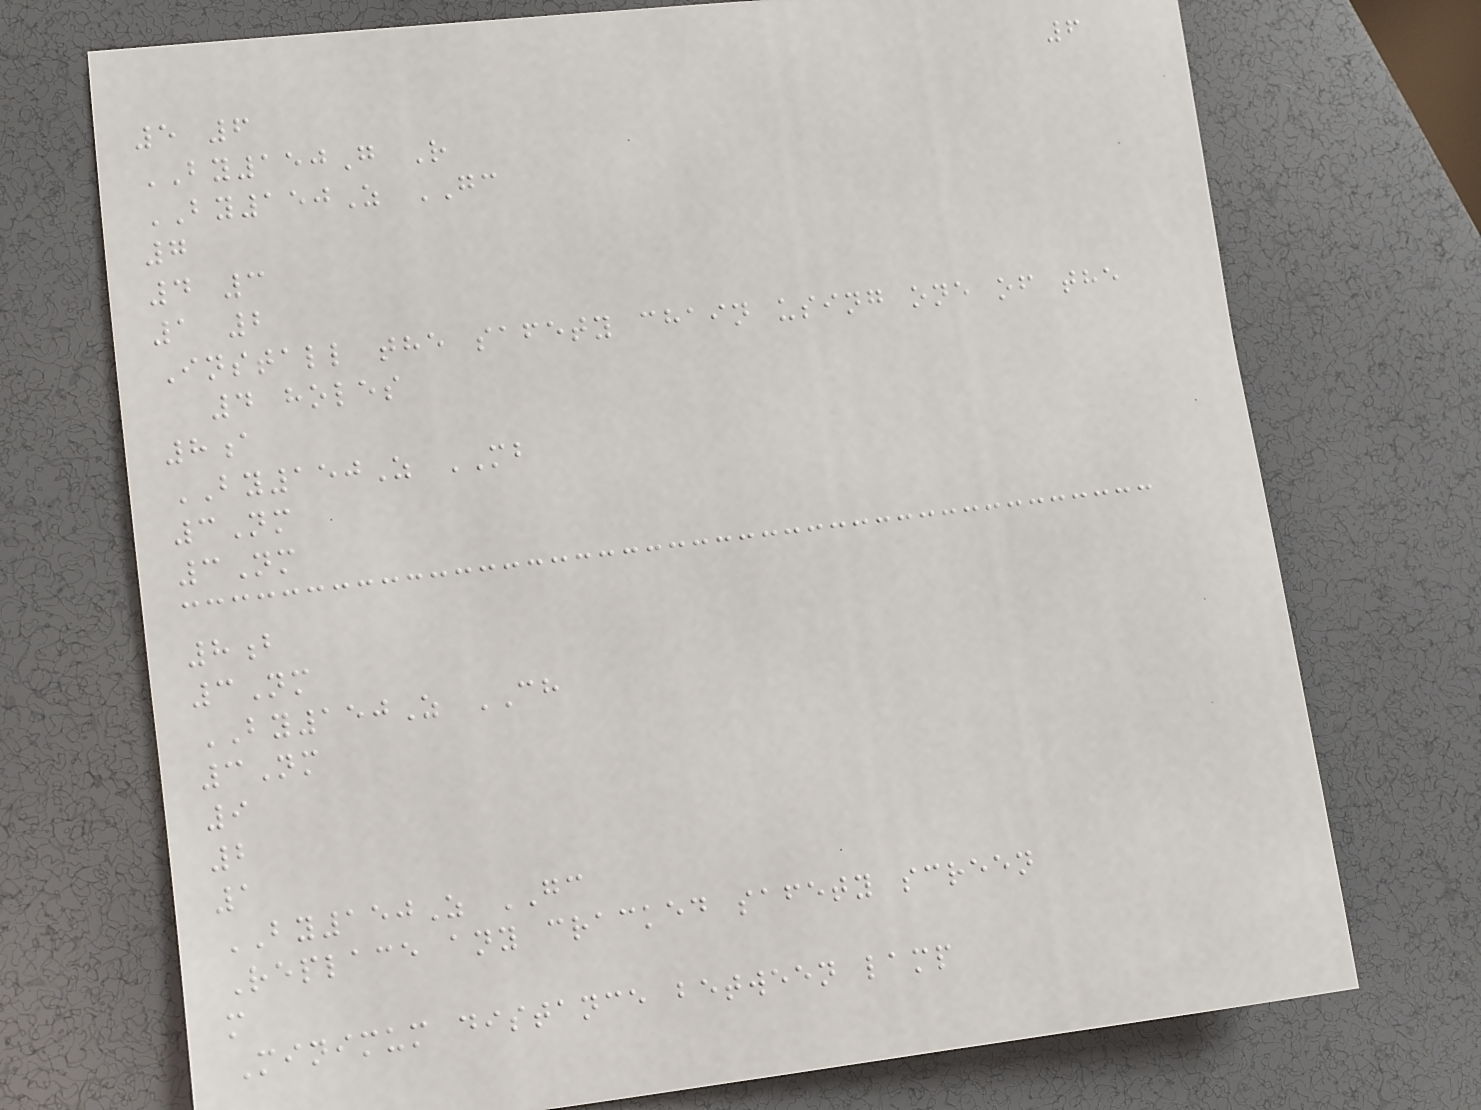6
5 6
BY150G R
BY150Z GC
7
4 3
1 2
Install the safety chain using one of the
4 holes
8a
BY150Z MB
3Nm
3Nm
8b
3Nm
BY150Z CH
3Nm
9
2
1
BY150Z GC
Replace any cracked safety screen
m
Minimum distance between lamp
